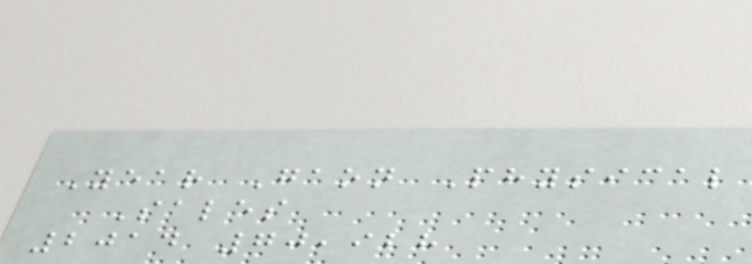Year Gaon Physical
Sales
2014 70,928
